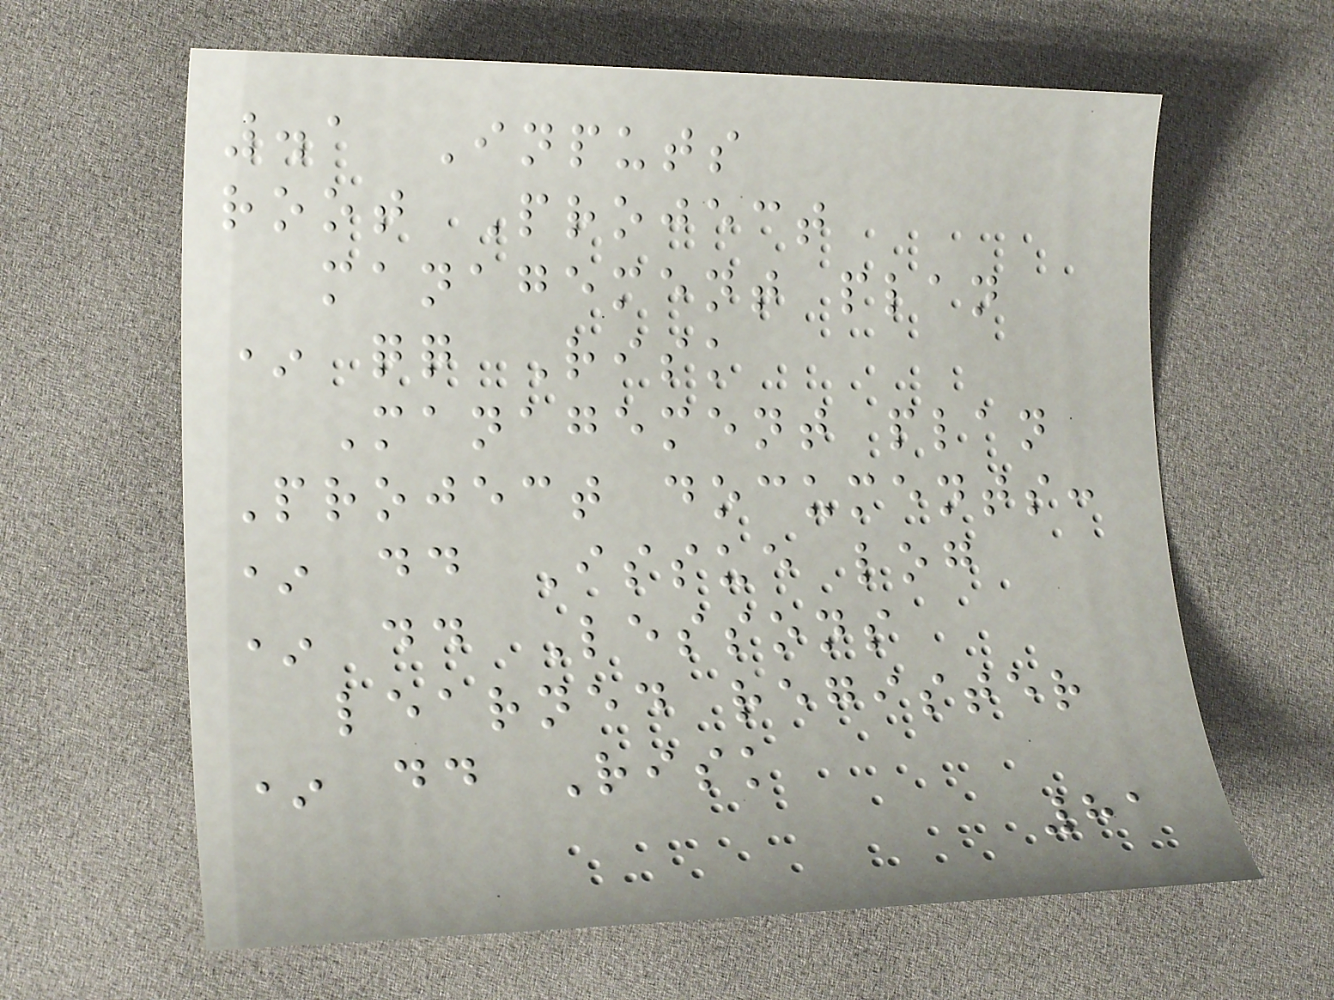.1 Inputs
root Project
management plan
* qq Risk
Management plan
Project documents:
* dd Issue log
* dd Lessons
learned register
* dd Risk
81
